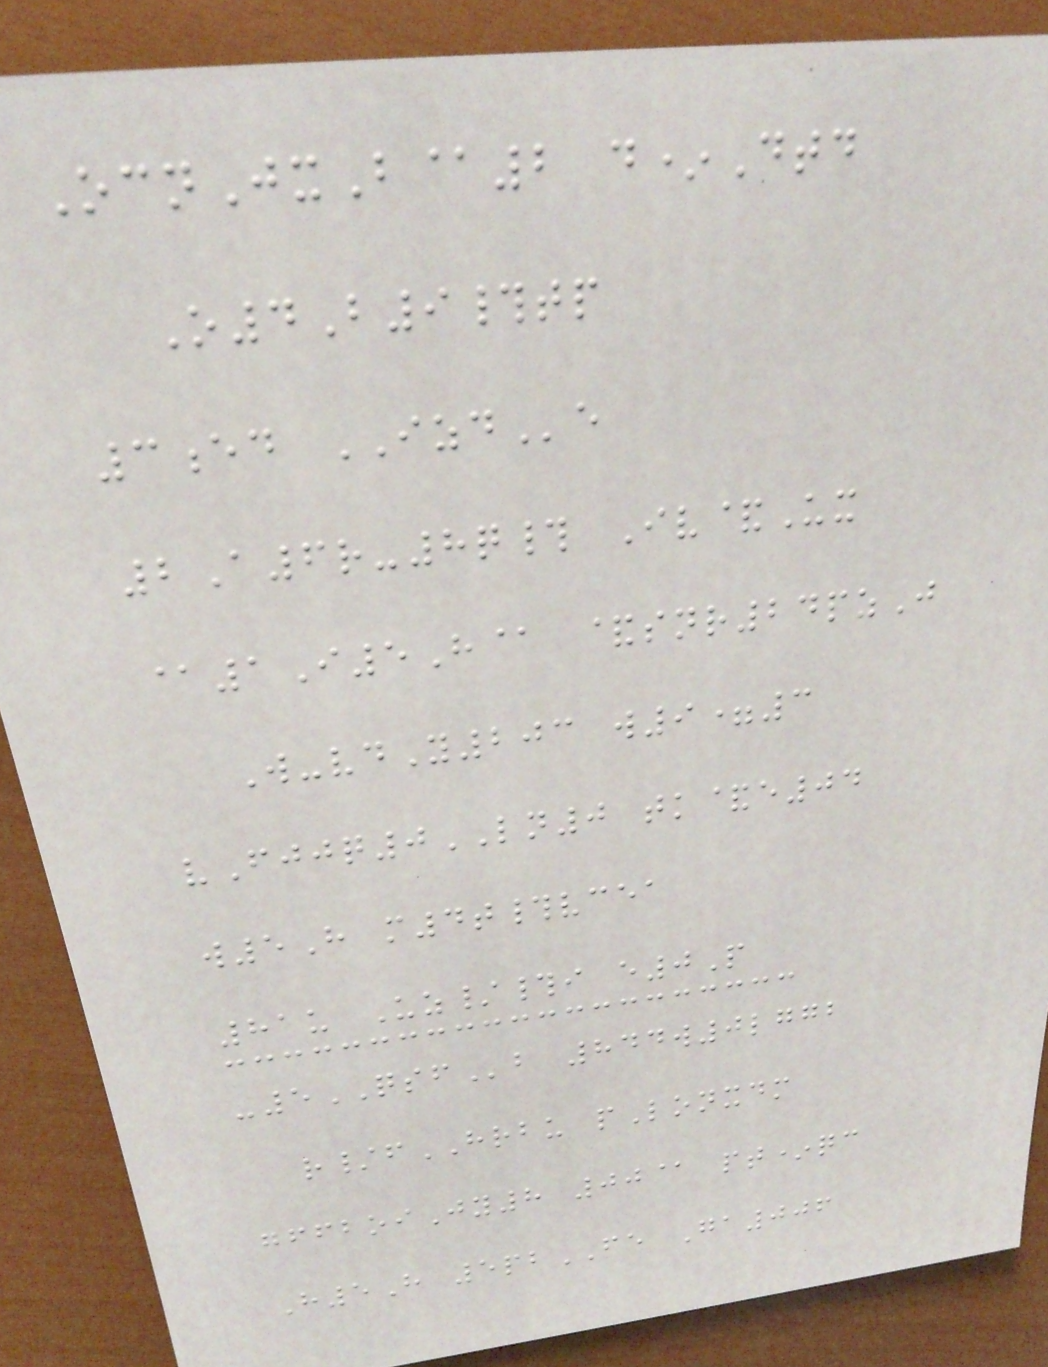OcnJxB@2 d*Dtd
O4B9#tp
3ed IZDe
2A6r-8q# Iv&Ux
@1I5H@ &snr24pzJ
W-vdY203 w9=3
vFjjq0LN0 tk&e04
w5H m4t#vcea
81u Uz/#i e0P
-5QSFb 844w0lggb
r/fHRBU pLonxdm
gffboiJy8 00@ pt*qc
H5H 5pbFE Ga006
